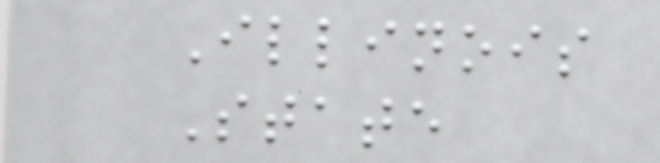Illinois
State
